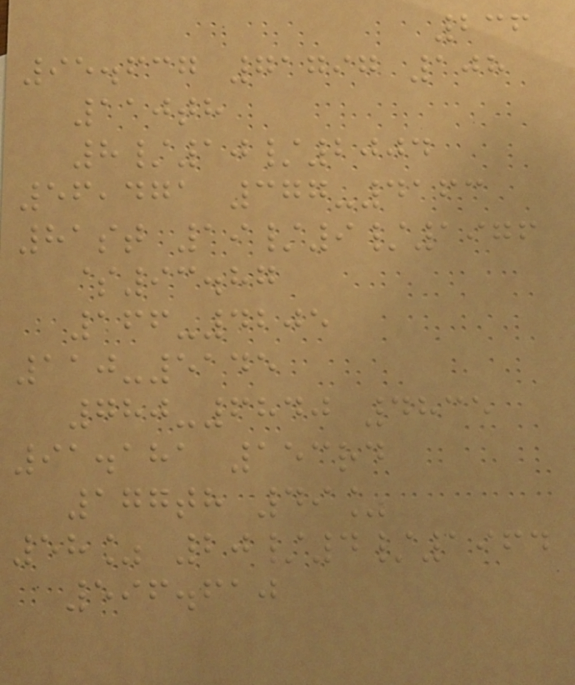236
95.637 71797 108
110th
8/10/2004
56,471 377-4163
81st 19/9/1976
$93.87
166-4205
110-5145
780-6840 4835
91.181 153rd
177th 49%
58% 20/4/1964
596.610
